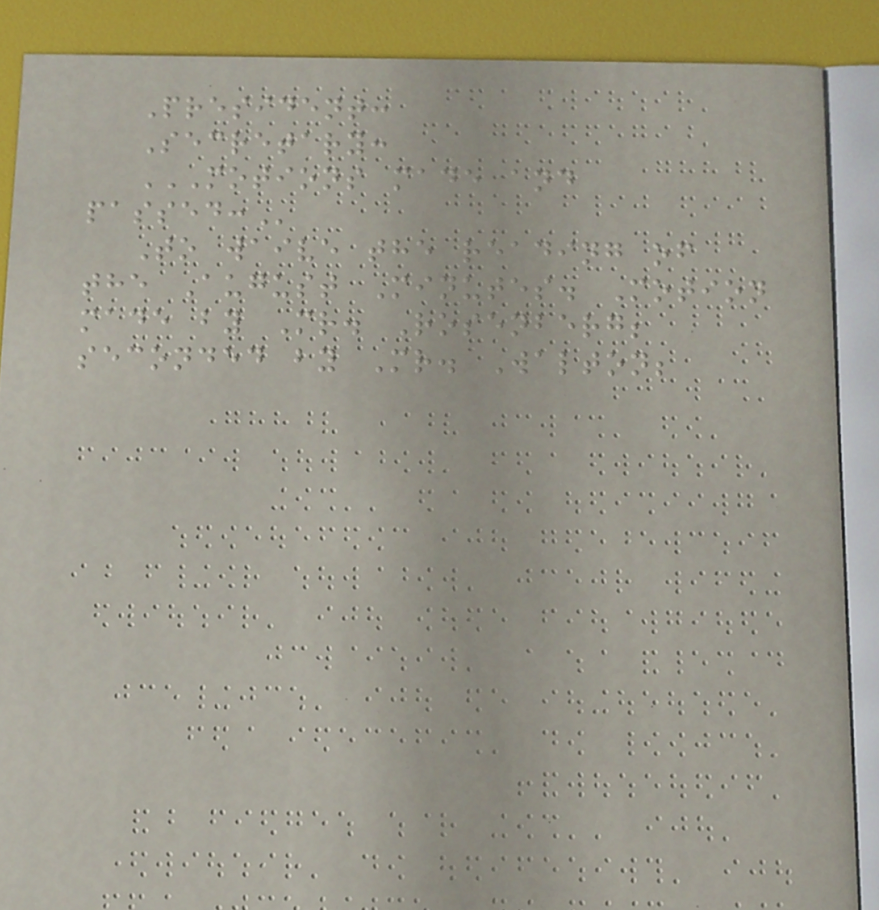President:
Secretary:
MOTIONS MADE AND
PASSED:
To waive the reading of
the August Minutes. Motion
made by Mr. Rosenberg;
seconded by Mr. Walton;
